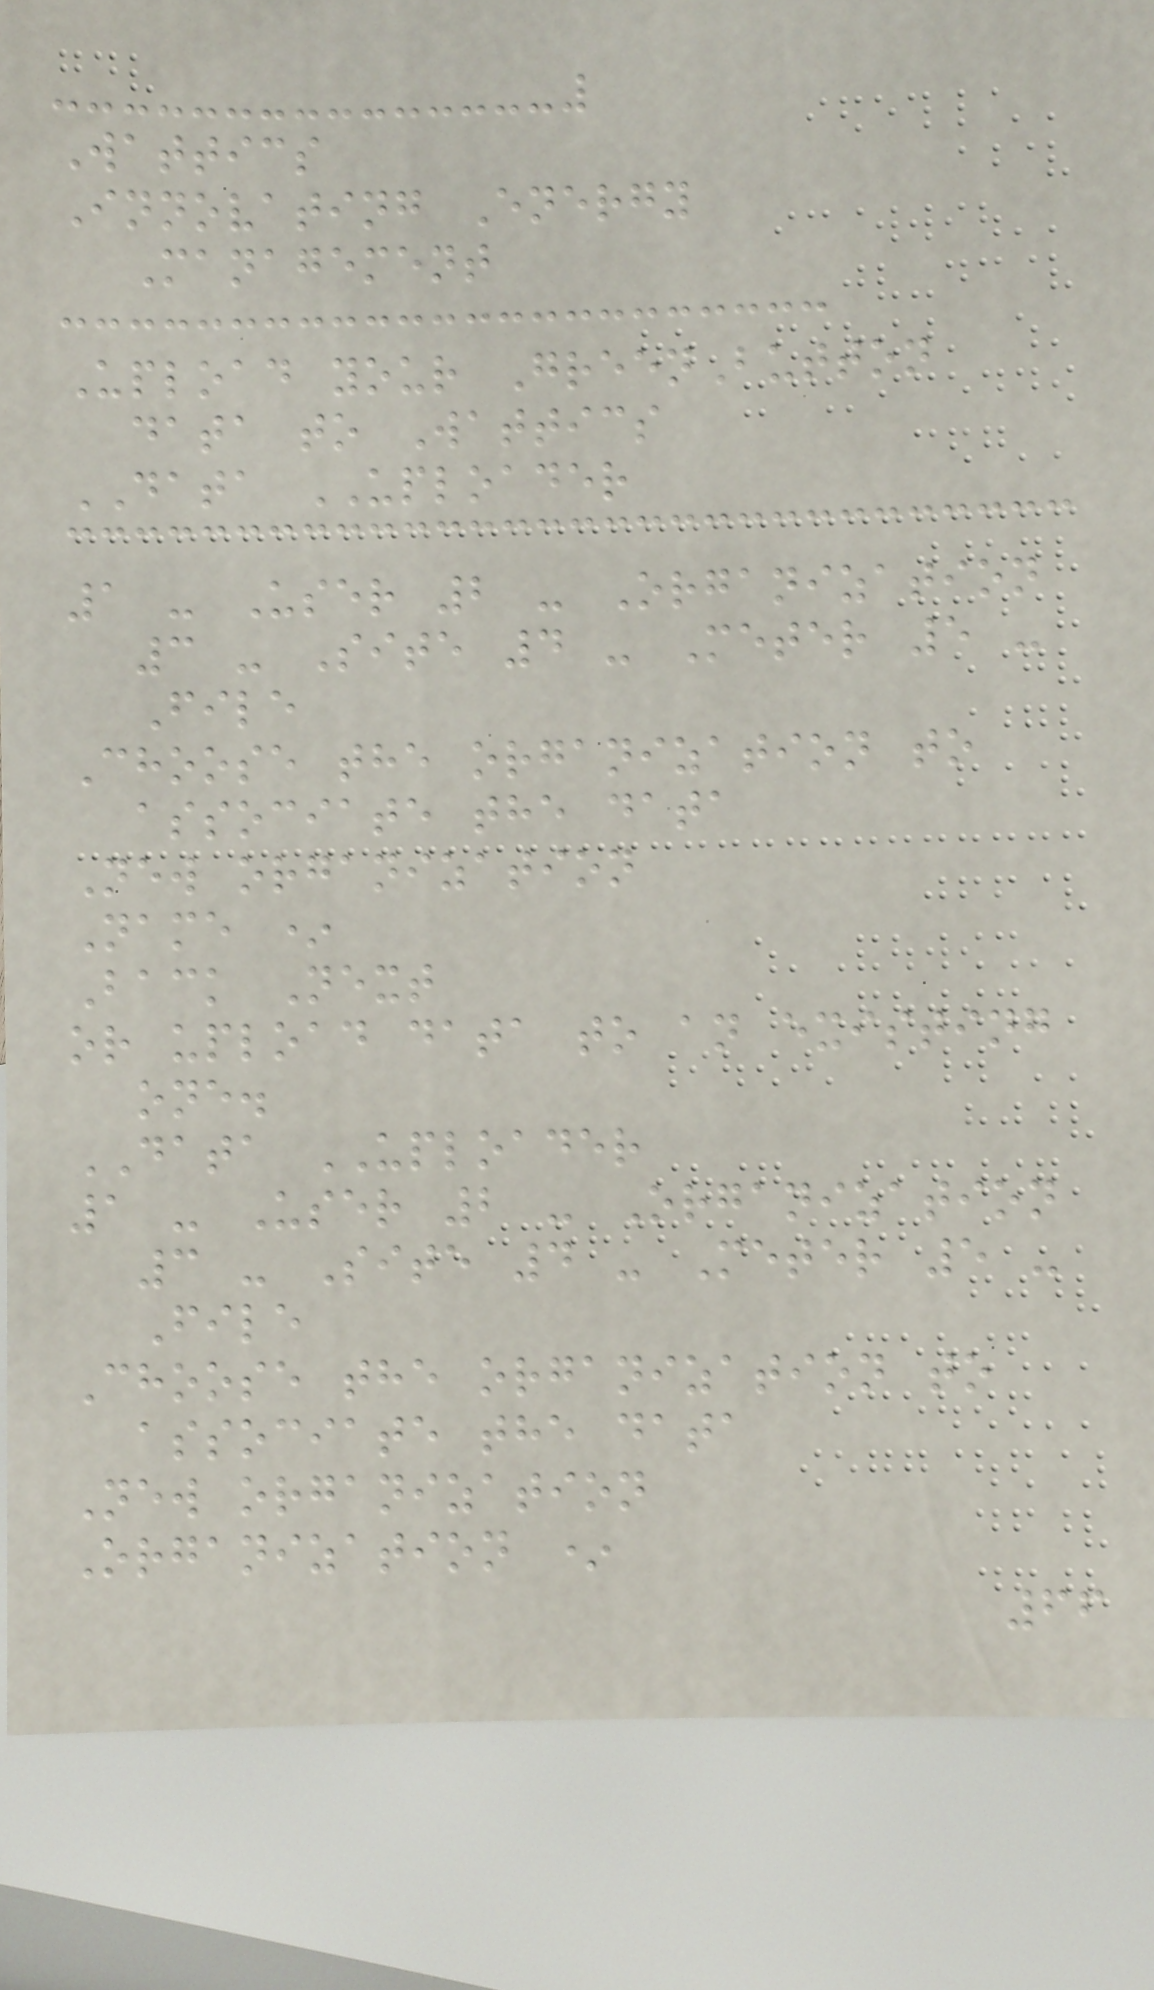Wattics
Innovating Energy
Management
Upload your GreenButton
data to Wattics
DATA UPLOADER
1 - User 2 - Organization
3 - Site 4 - Meter 5 -
File
Choose the organization to
associate the data
New organization
Name *
Back Next
or upload data to an existing
one.
DATA UPLOADER
1 - User 2 - Organization
3 - Site 4 - Meter 5 -
File
Choose the organization to
associate the data
New organization
Organization *
66
